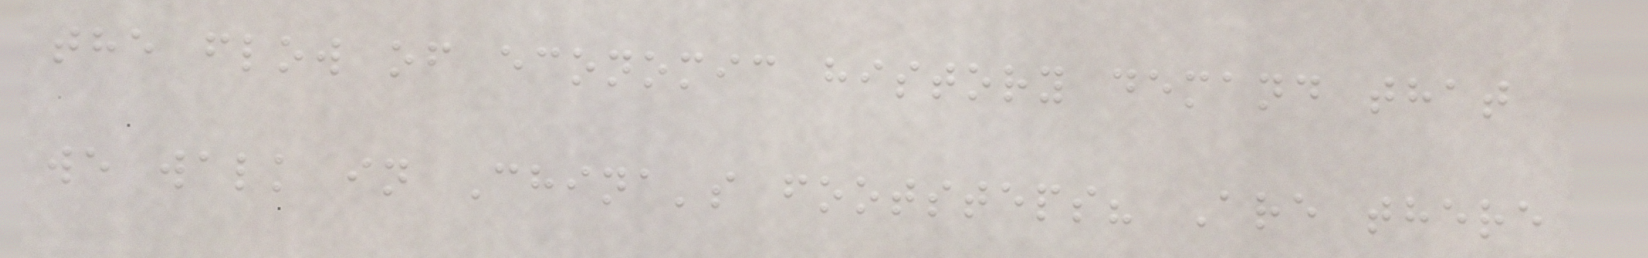the flow of economic history demand that
we walk in China's footsteps? Are there
